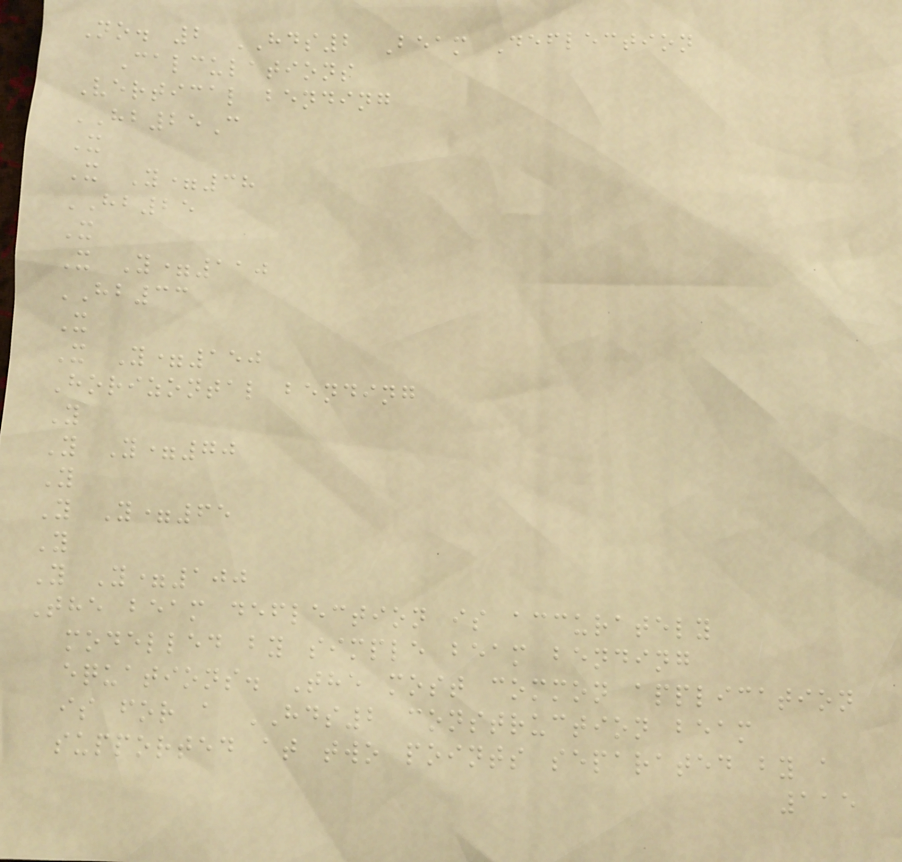No. 2 HDS2 Beam Deflection
Calculations
Vertical bending
HB25C
X
X Y=38
HB25
X
X Y=110
HB33
X
X Y=150
Horizontal bending
Y
Y Y=70
Y
Y Y=65
Y
Y Y=100
The beam deflection is accurately
modelled by simple beam bending
equations. The most common application
is for a HDS2 construction beam
supported at two points separated by a
115
